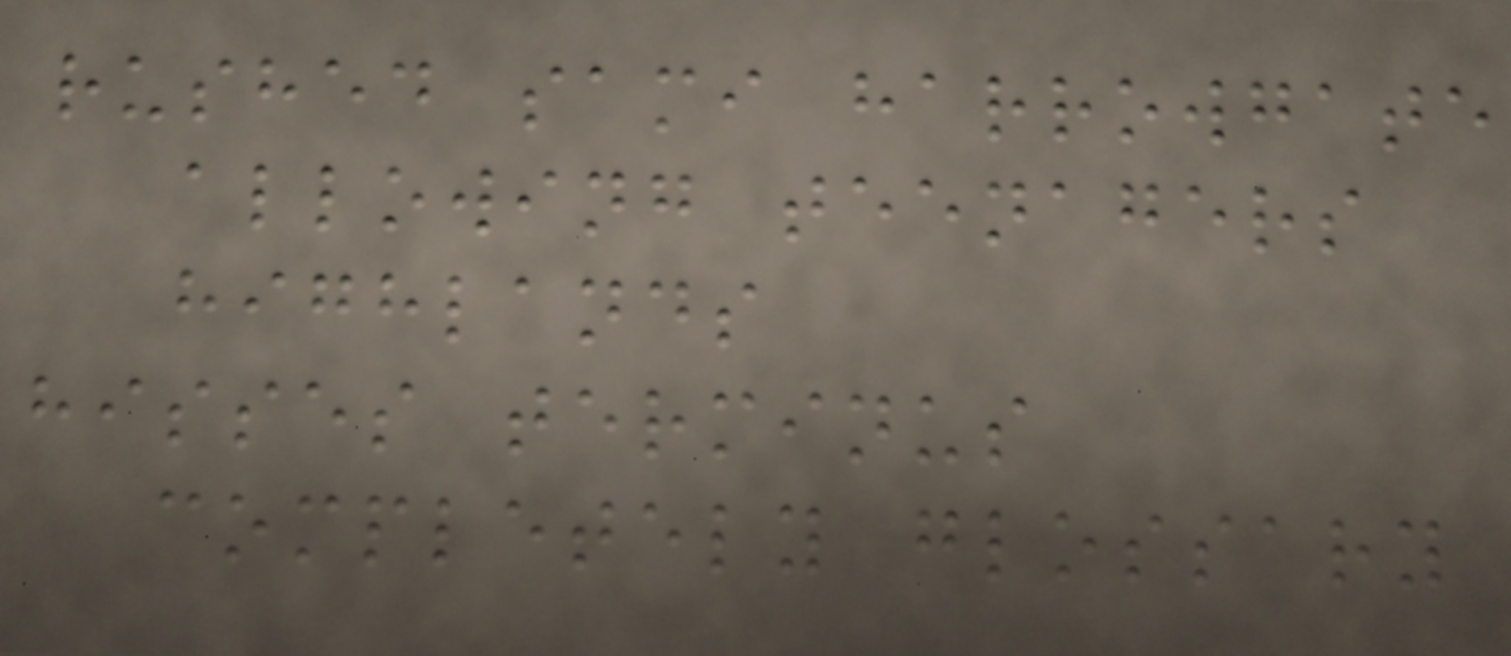rushed sami harrowgate
allowing teenagers
highlands
hisses terminus
completely glossary
